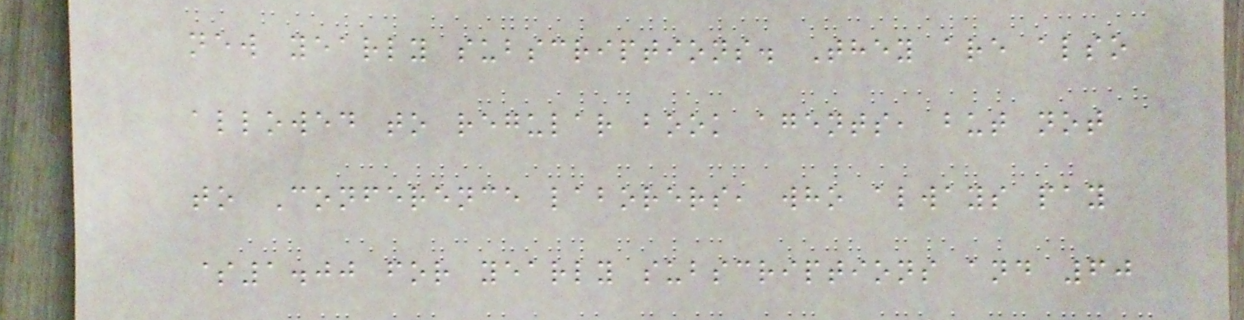new yearly subscriptions. They are also
allowed to regular book agents, but not
to Conference laborers, who always pay
$1.00 for yearly subscriptions and 60
